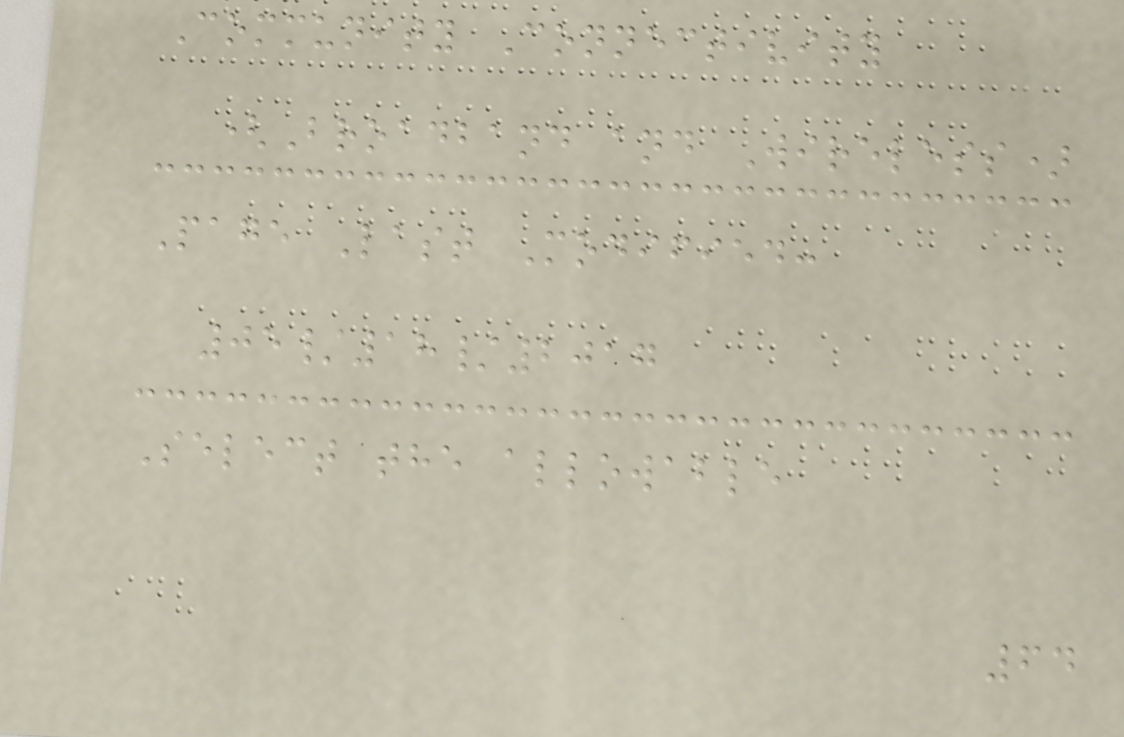Community Connectivity
(Broadband and Wireless)
Page Last Modified:
05/18/2017
Select the allowable
64
